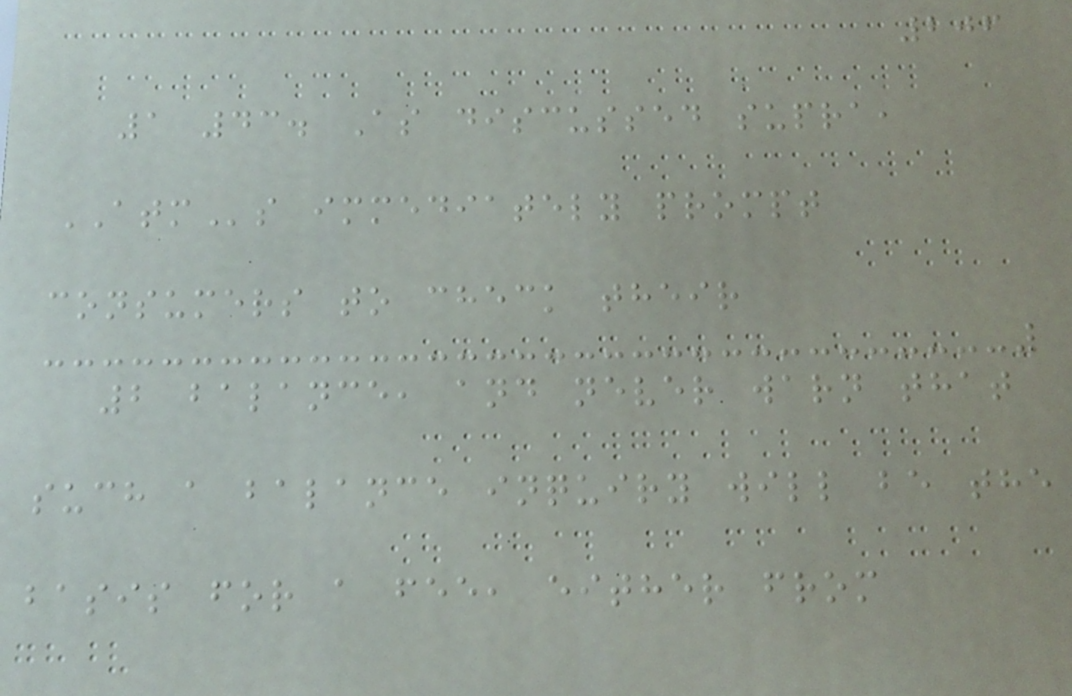206
1 43. As discussed supra,
ATMs immediately prompt
consumers to check their
2 balance, and never warn that
such a balance inquiry will be the
basis for a fee, either from
